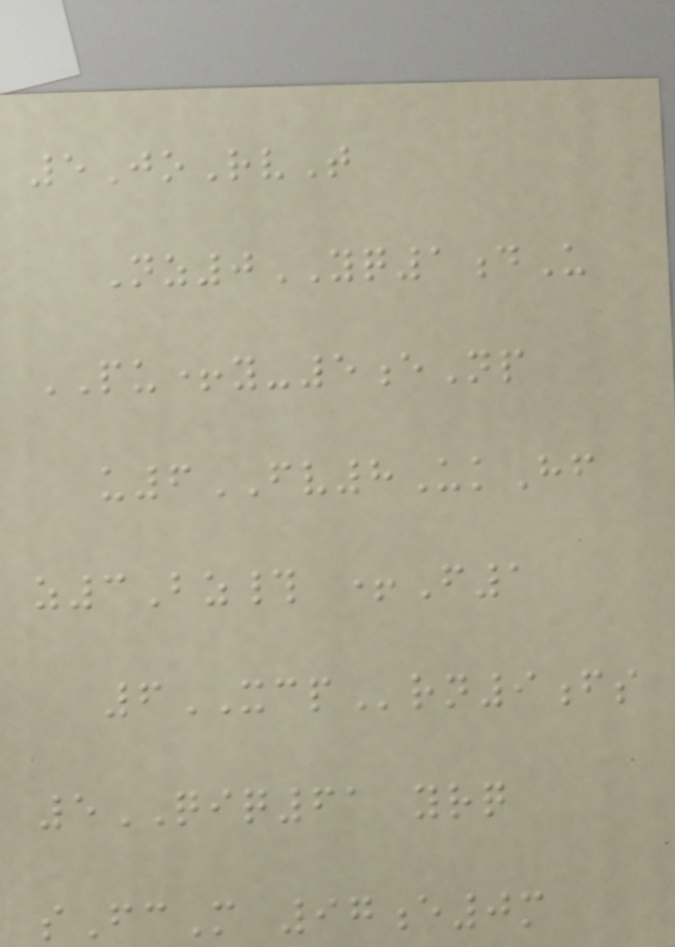5JoRvT
Nz0YQ1dU
PU+y-5eNp
u6FV8UkHf
z3Bz# +F1
6XCPrn9fs
5QIQ61 yrq
sFcM 97e0m
